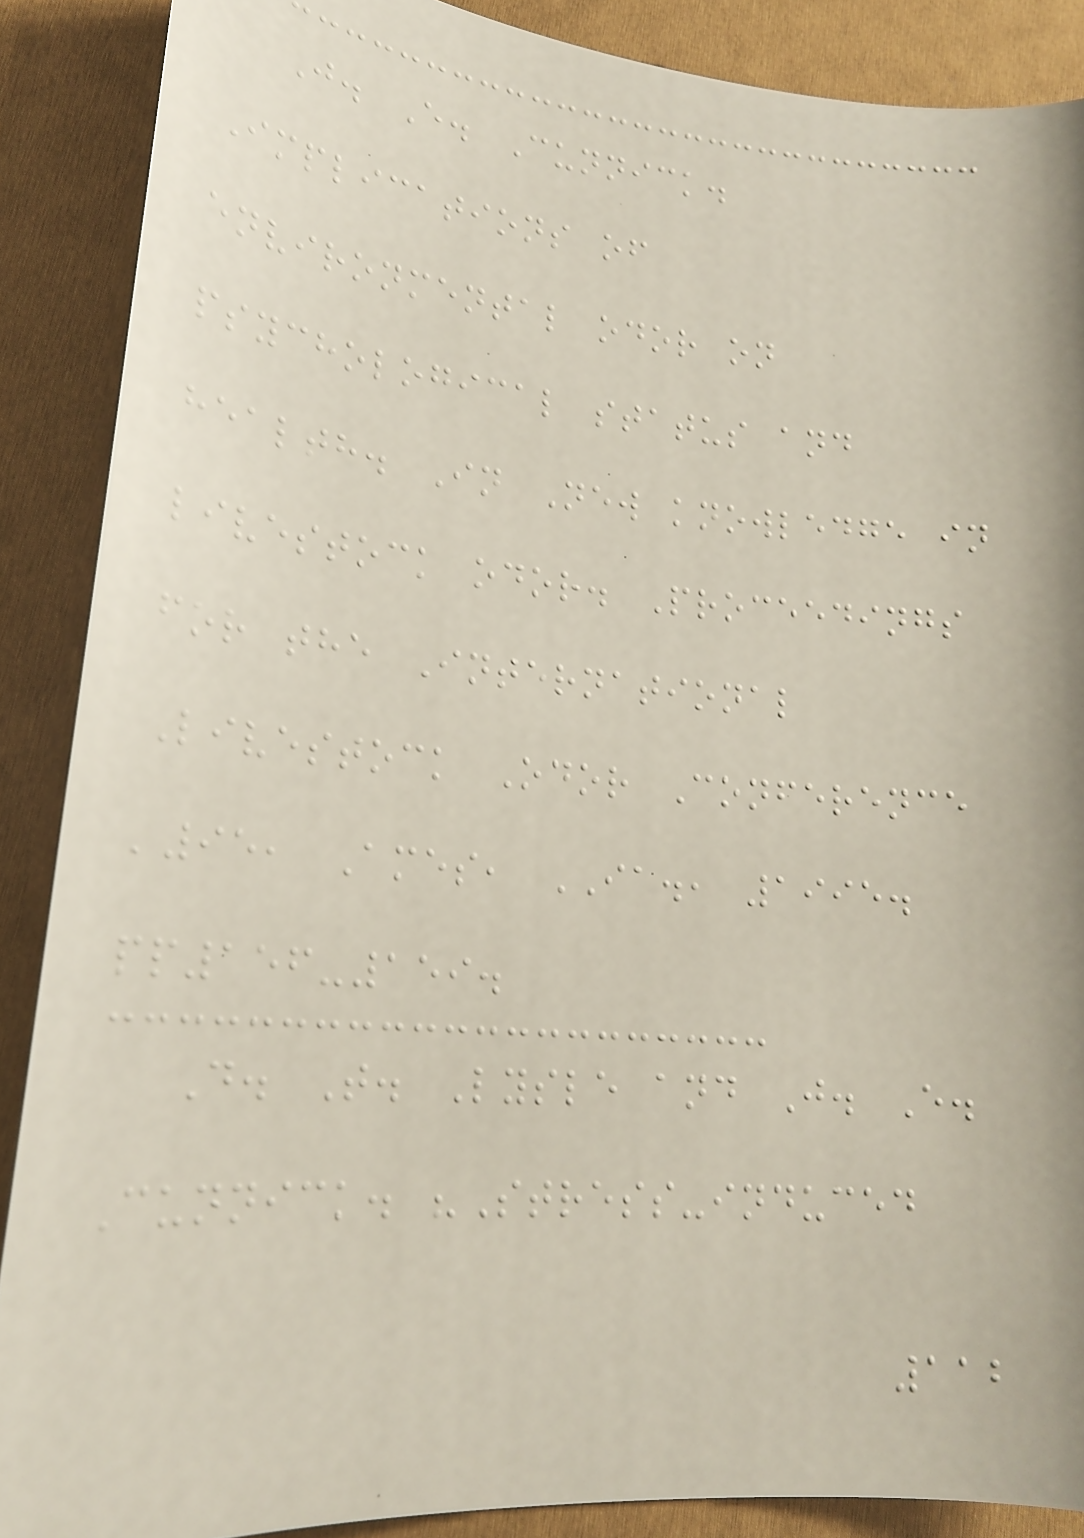J. E. Cunnick.
Implications of
environmental odor on
psychological status and
health. In New knowledge in
livestock odor. Proceedings
for the International
Livestock Odor Conference
'95, Ames, IA., 1995.
pp156-159.
D. T. Lysle and J. E.
Cunnick. "Stress-induced
112
